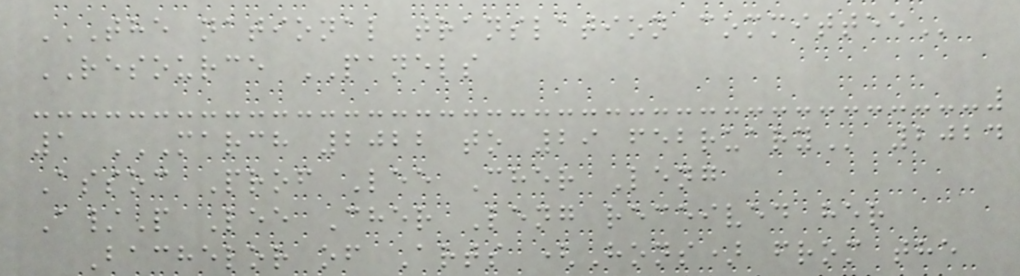THE NATIONAL TRANSLATION COMMITTEE
RESOURCE PANELS
1 MARCH 2022 TO 29 FEBRUARY 2024
Assoc Prof Lee Cher Leng
A/P Lee Cher Leng received her
Bachelor of Arts (Hons) from the
